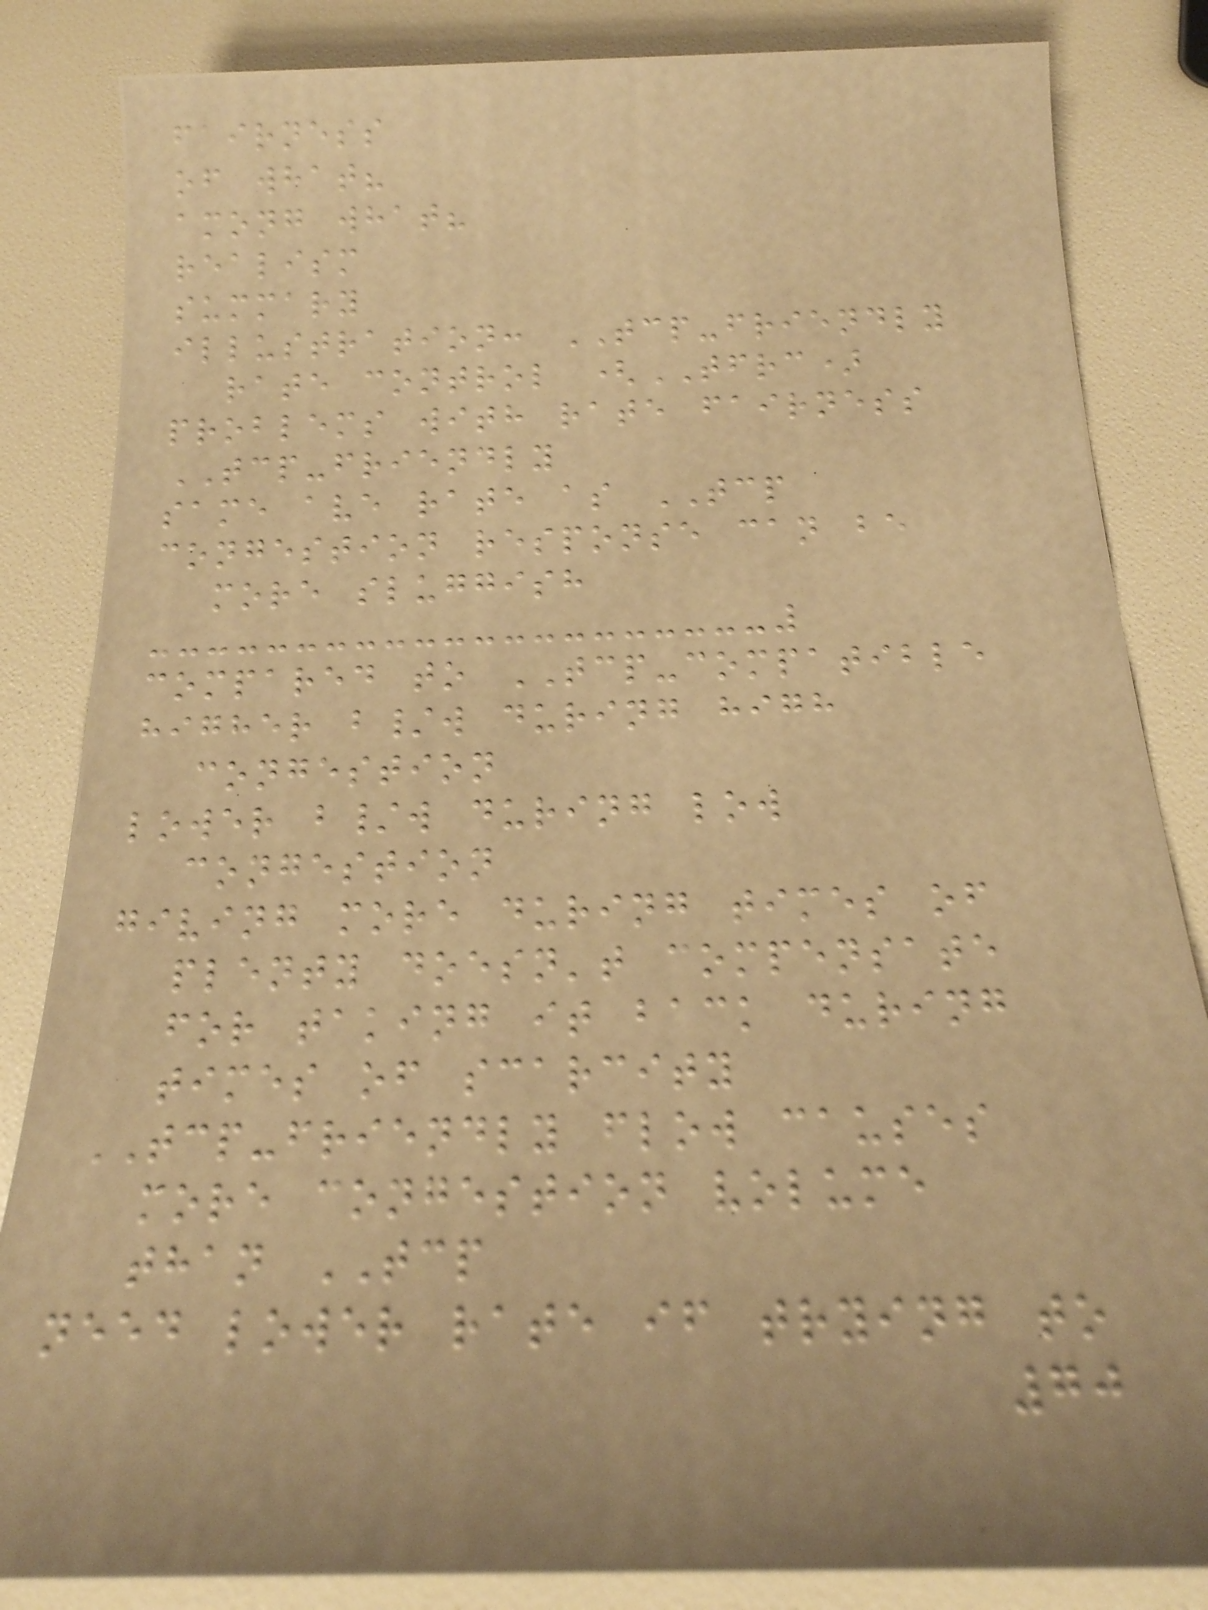fairness
of what?
among what?
realism
summary
illustration: TCP-friendly
rate control (TFRC)
problems with rate fairness
TCP-friendly
same ave rate as TCP
congestion response can be
more sluggish
compared to TCP-compatible
higher b/w during high
congestion
lower b/w during low
congestion
giving more during times of
plenty doesn't compensate
for taking it back during
times of scarcity
TCP-friendly flow causes
more congestion volume
than TCP
need lower rate if trying to
70
